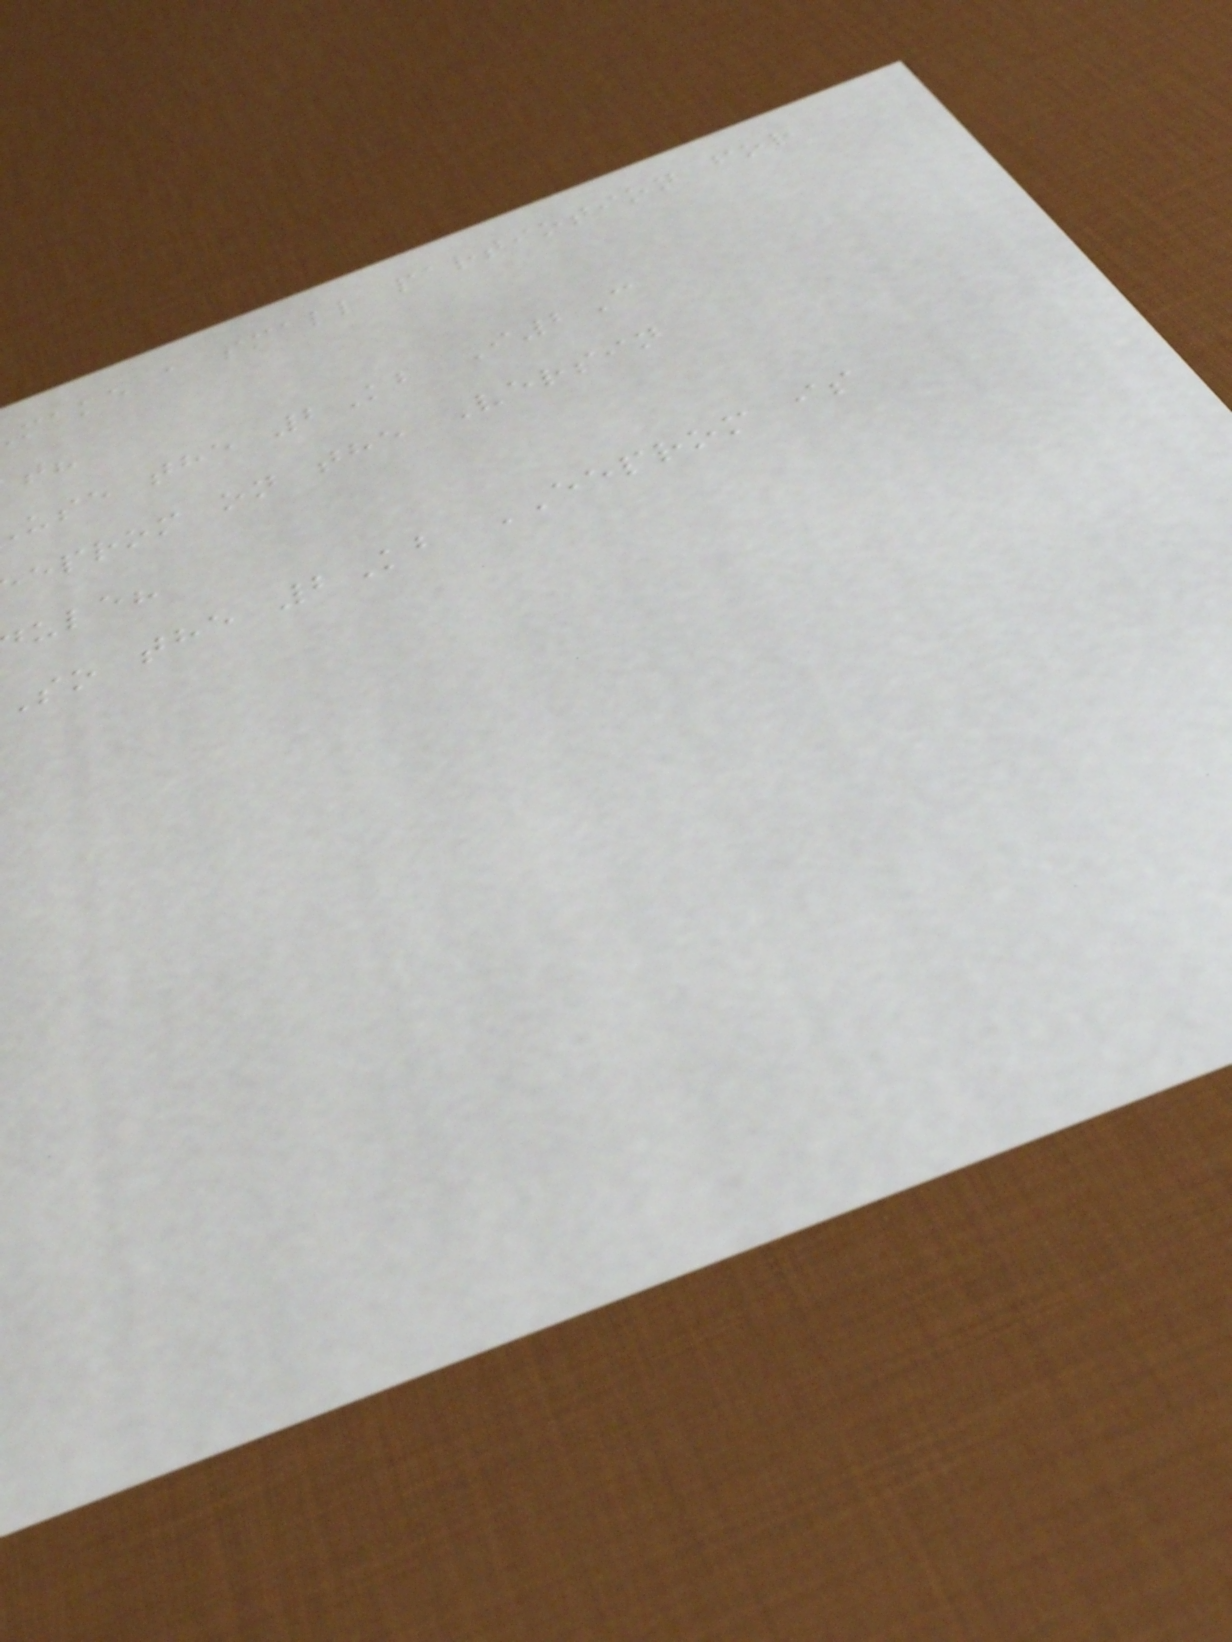make a small partiotion for
use the 2Kb I2C
eprom on the Versin
ule?
So the 2Kb EEPROM is
